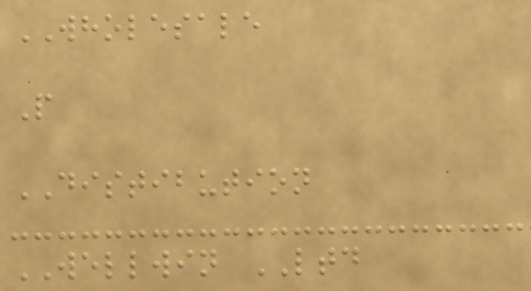WHOLESALE
P
DISTIBUTION
WELLWIN LTD
